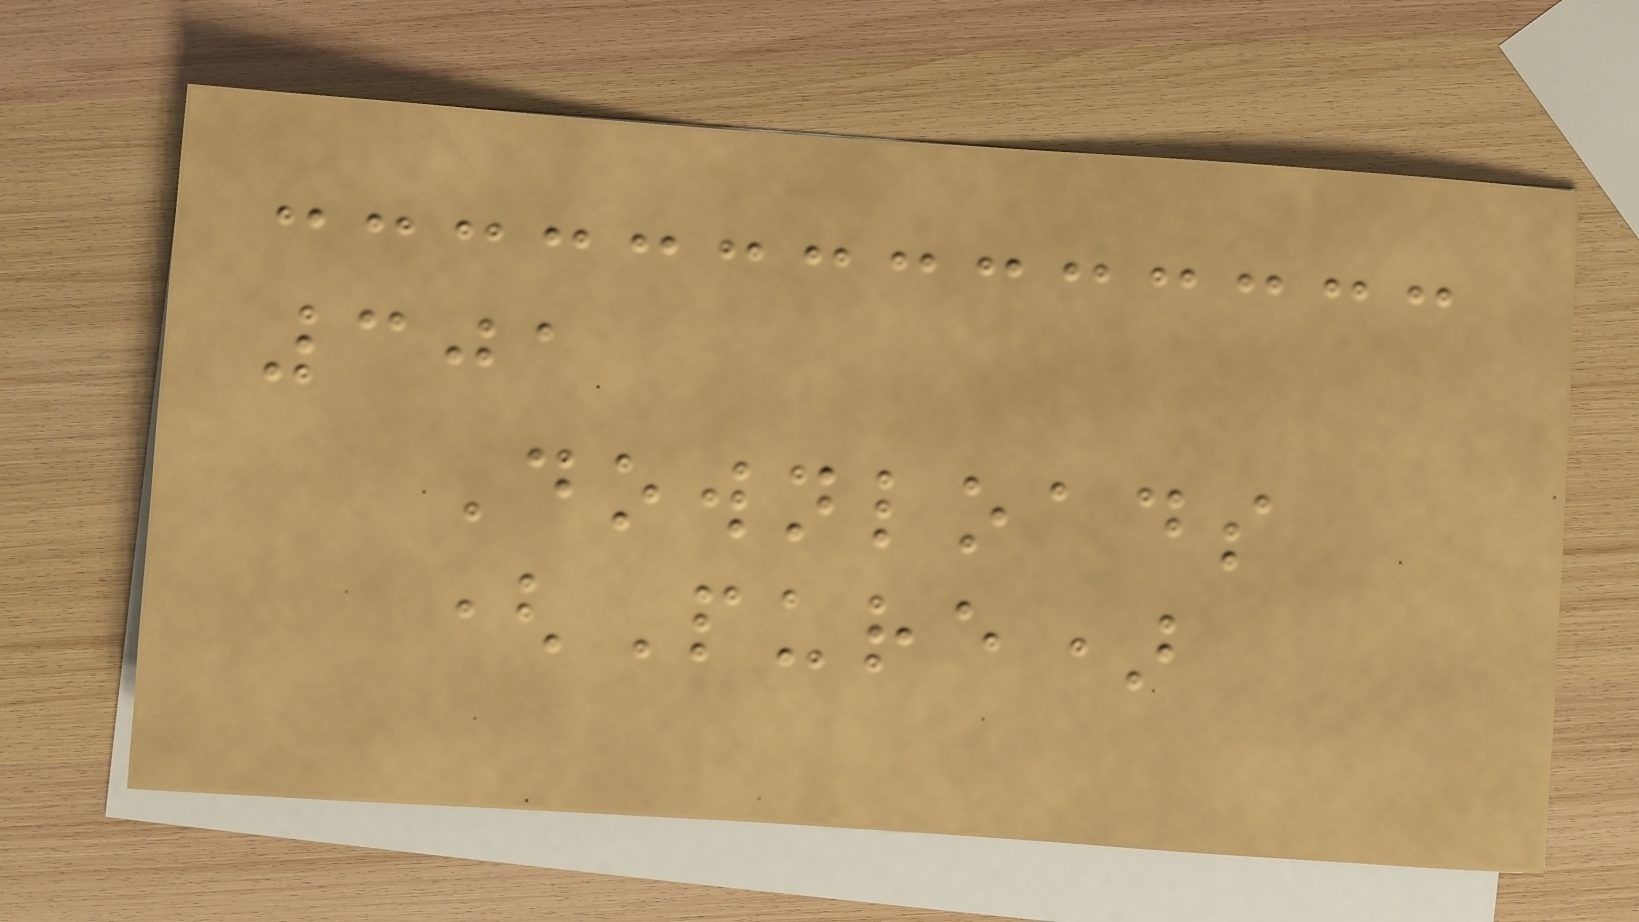301
Downloads
(Pure)
